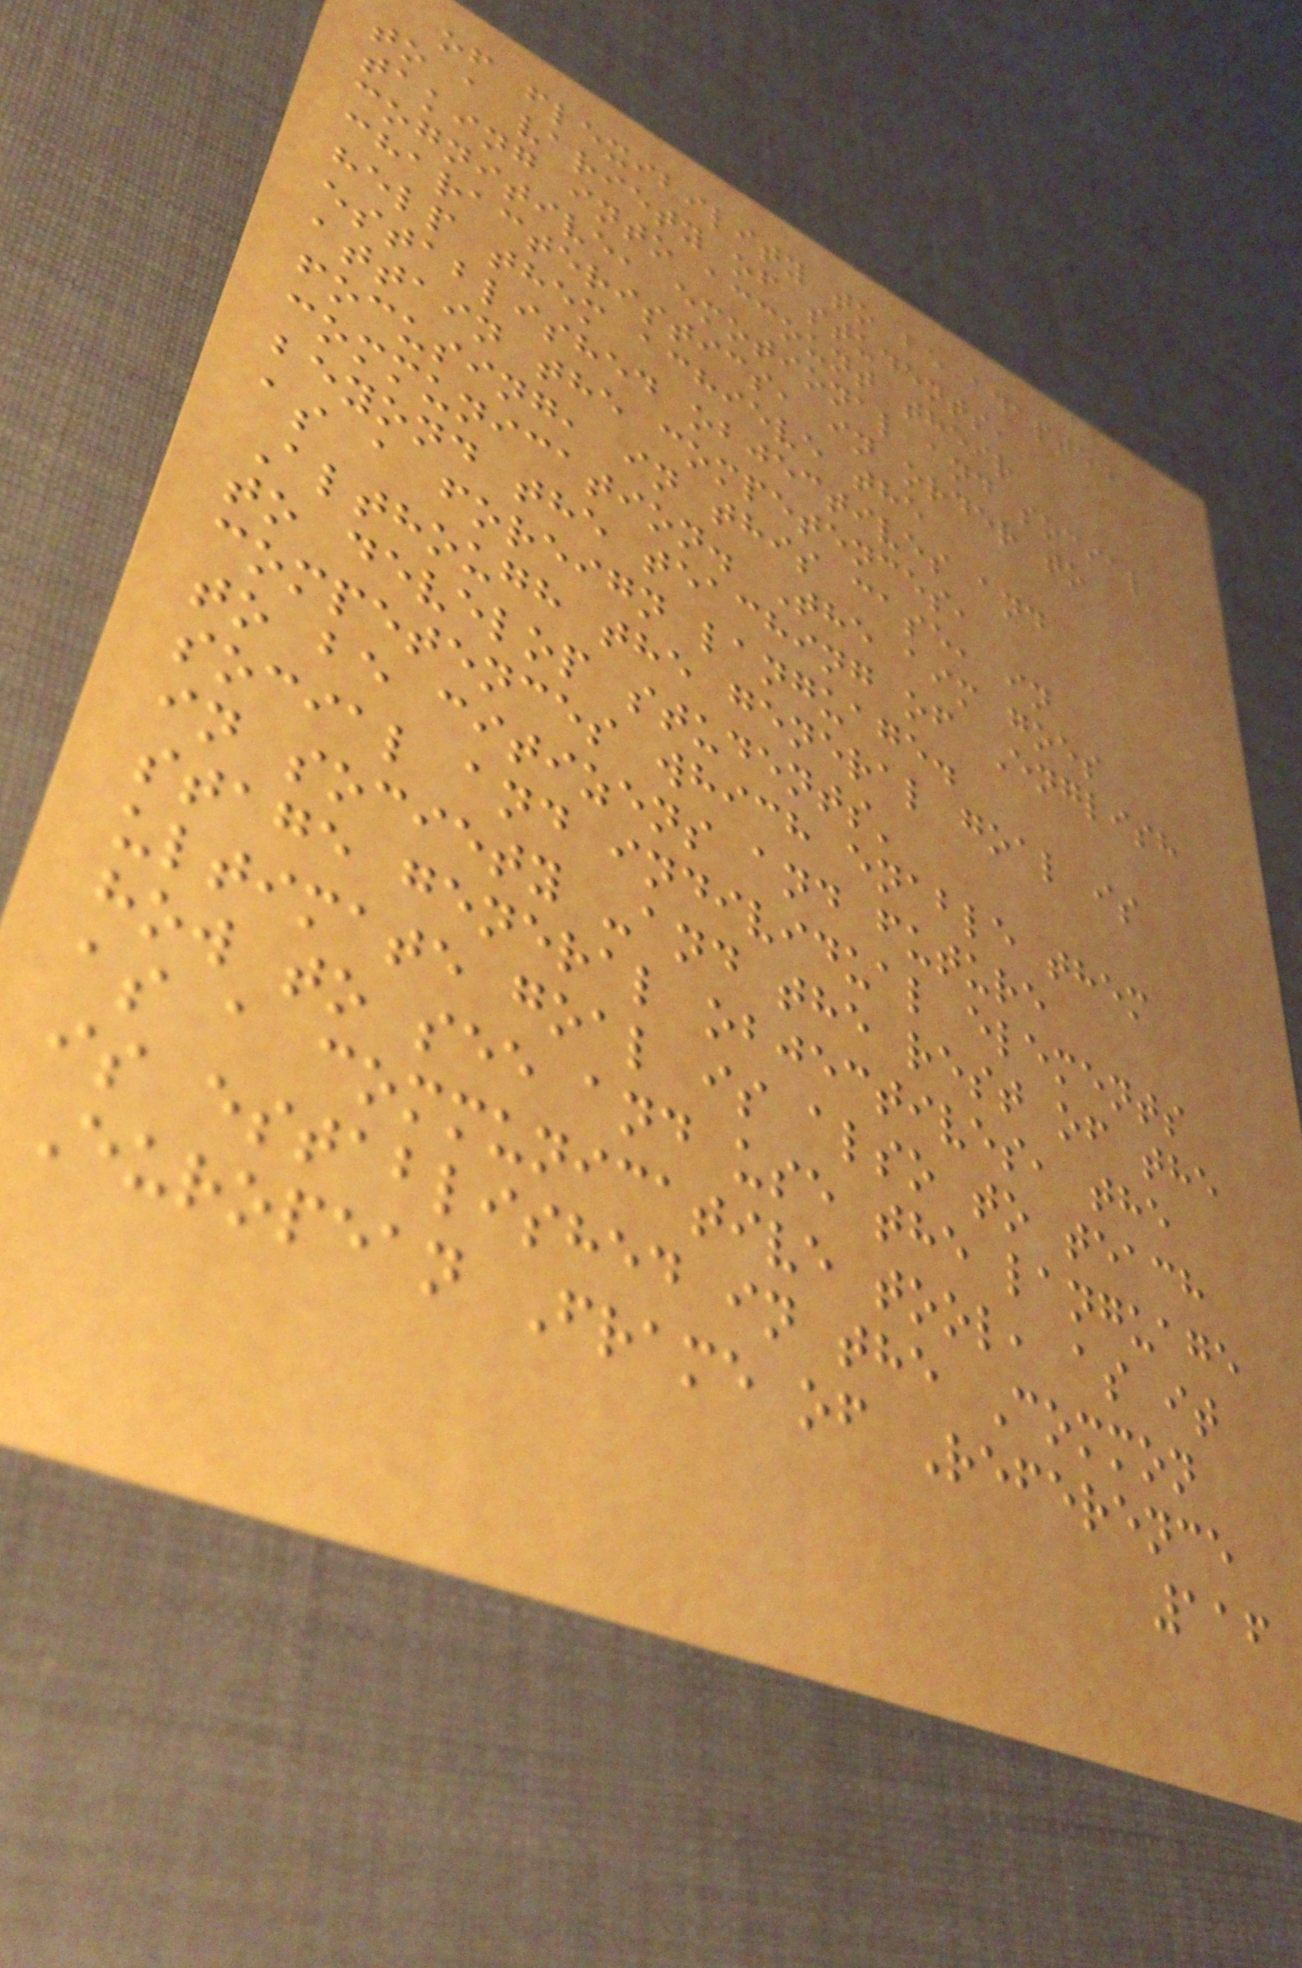of flexibility to be adapted
to a variety of students,
taking into account their
cognitive, emotional and social
characteristics, in order to
help them achieve the
established objectives and
attain the competences,
focusing, in this case, in
communication. The aim goes
beyond the teaching of English
as a foreign language.
Although the general goal is
to develop students'
competences which enable them
to be citizens and future
social and individual elements
in society -and the rest of the
stage general objectives, the
ultimate goal is also to teach
how to see and use the language
as a communicative tool, as it
is established in the Common
European Frame of Reference
116
